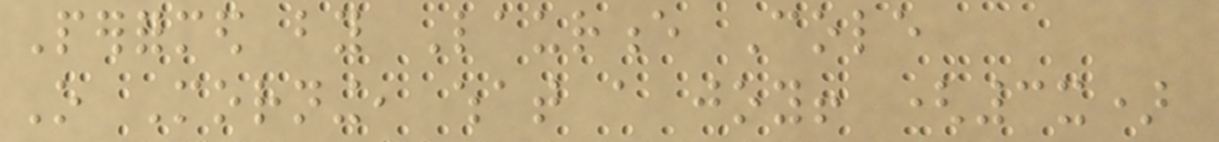Performed by Laurence Cole
O Morning, what a joy! (3x)
